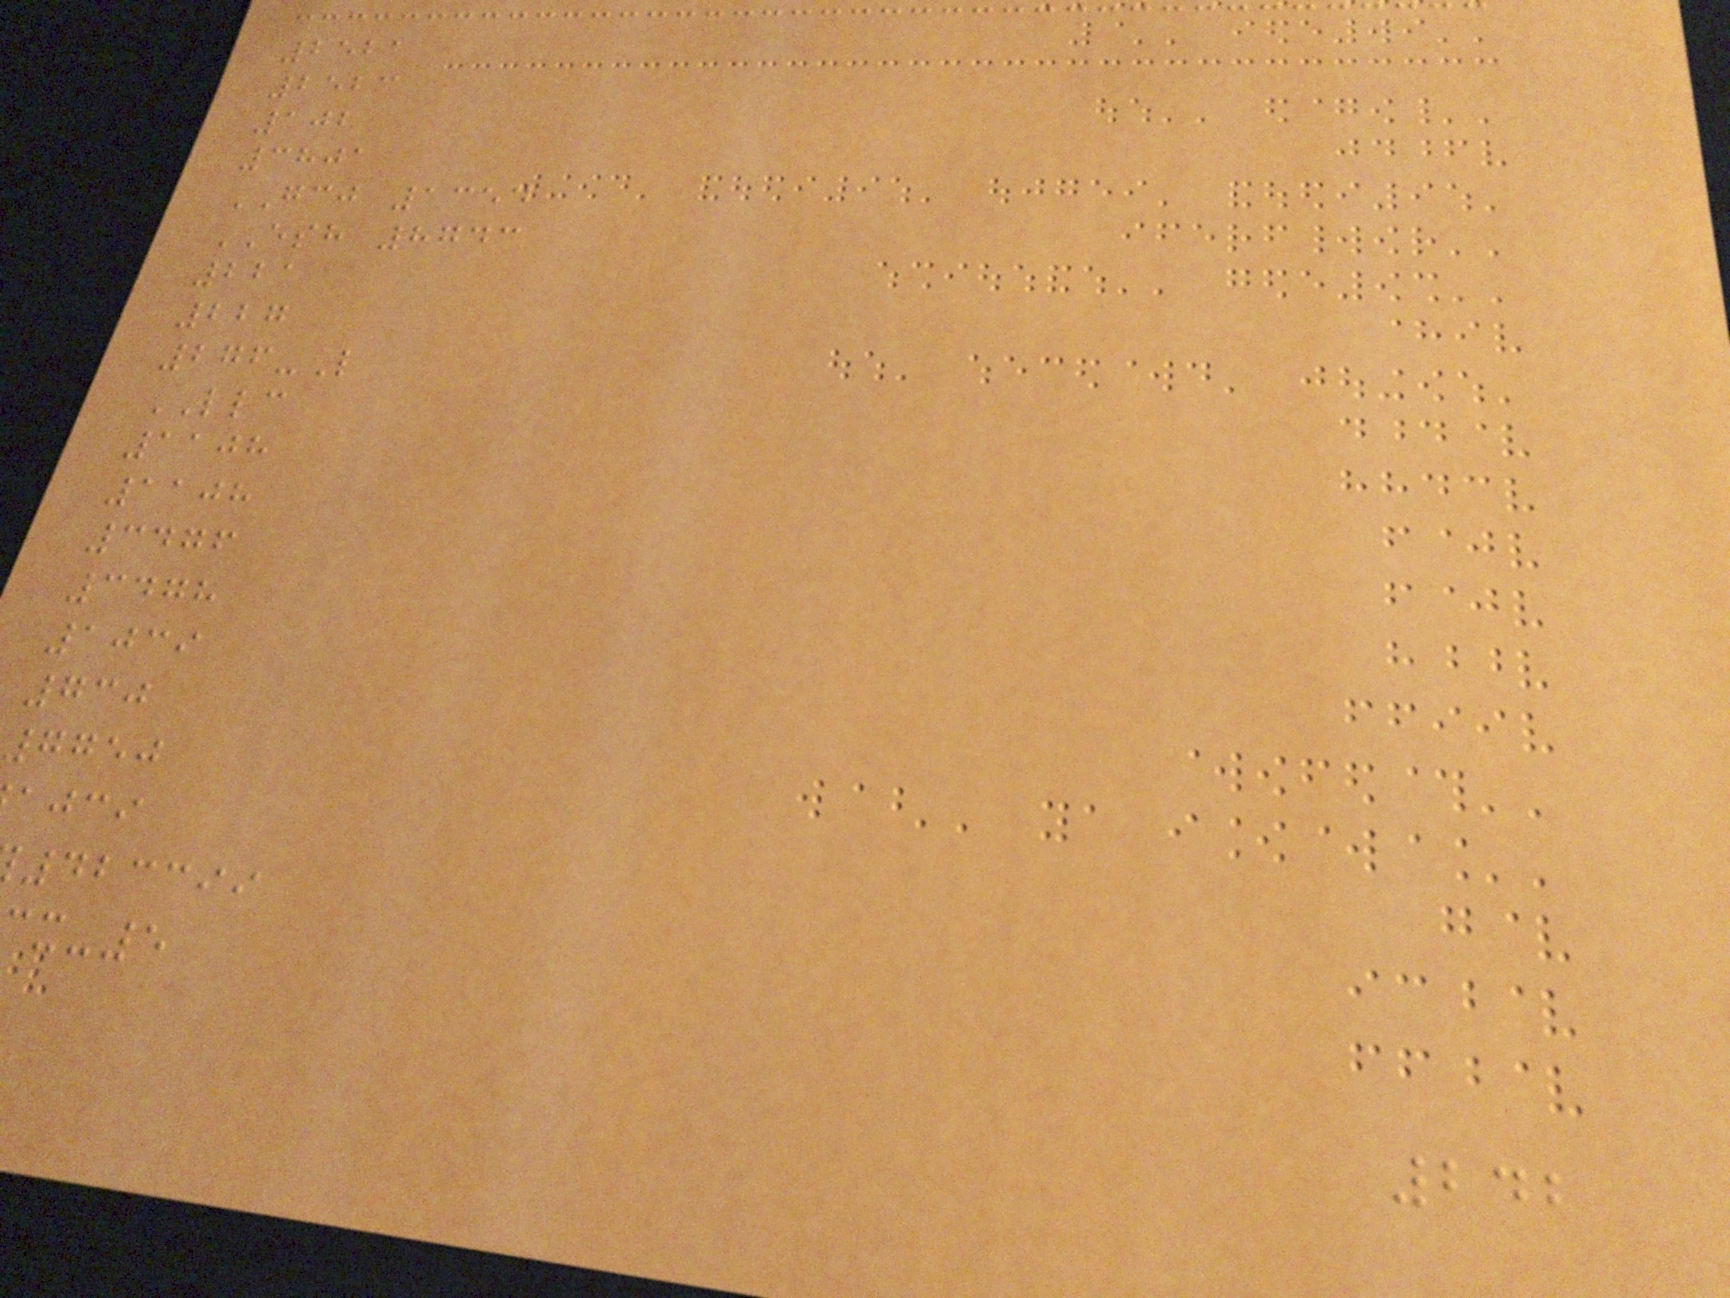2521
2523
102
3801
GCJ 1354
ESH 8743
221
227
276-L
LLC
1108
1108
3476
3478
1039
730
7750
ajci
423399
x-5
242
